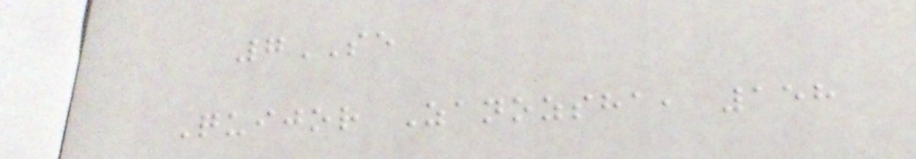7SE
Quijor Zanozsha, 158
